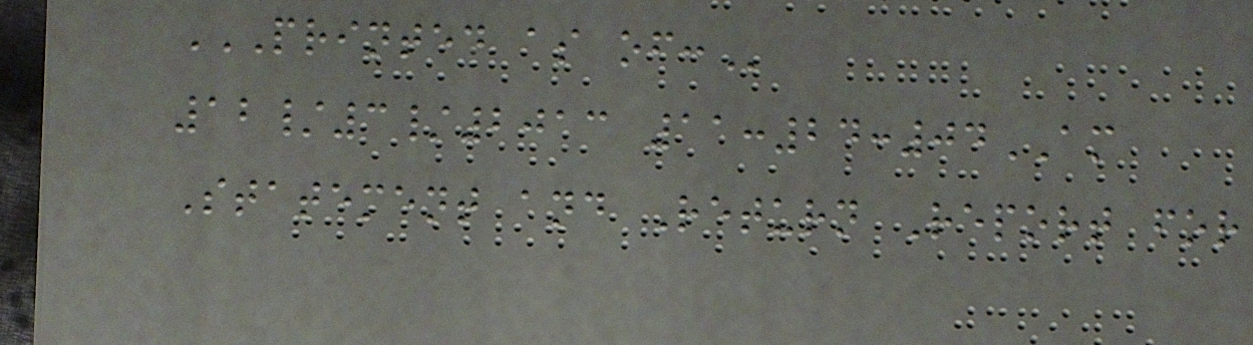PRINTED AS OF:
12/3/2013 11:24:04AM
Statement and Return Report for
